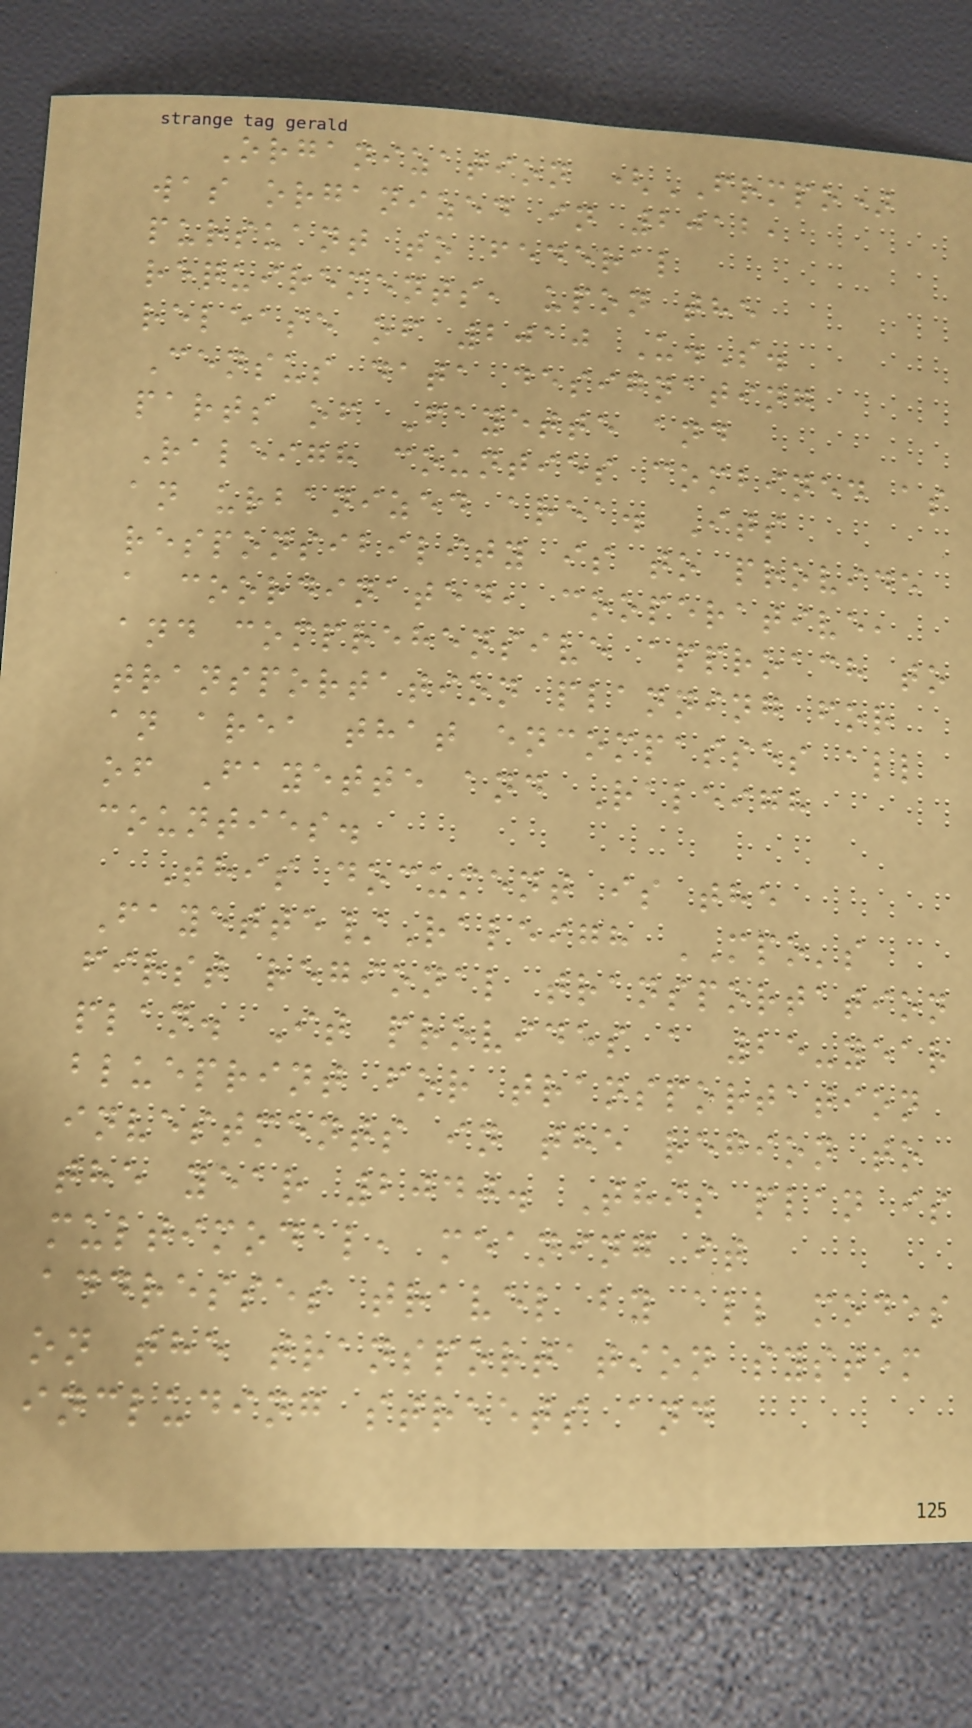Organization (FRMPO)
was organized in 2012,
pursuant to federal
requirements, upon the
release of 2010 U.S.
Census data designating
parts of Fayette and
Raleigh counties combined as
an urbanized area. Its
responsibility is to provide
a coordinated, cooperative,
and comprehensive approach to
transportation planning for
an area that encompasses all
of Fayette and Raleigh
counties.
This document is the
Fayette/Raleigh MPO's
first regional transportation
plan. It provides a 25-year
blueprint for transportation
investments in the region to
the year 2040. This plan is
multimodal, meaning it
addresses travel by all modes
on the transportation system
including streets and
